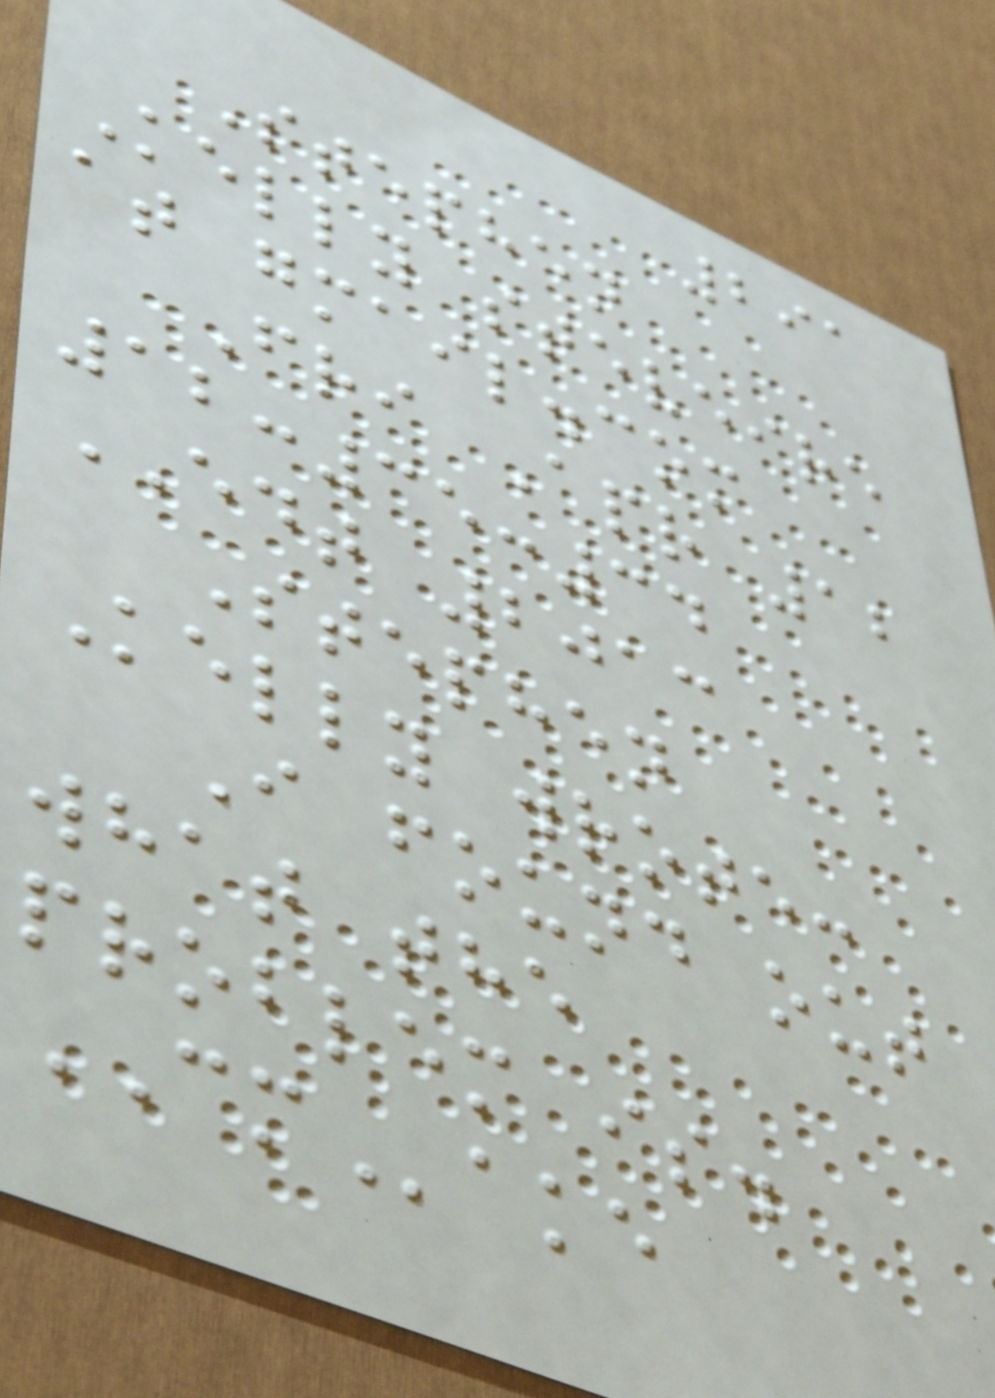291
Stephen
Kelly steveire
at gmail.com
Fri Apr 12
12:35:34
EDT 2013
Stephen
Kelly wrote:
I found out
what the
problem is.
CMake
